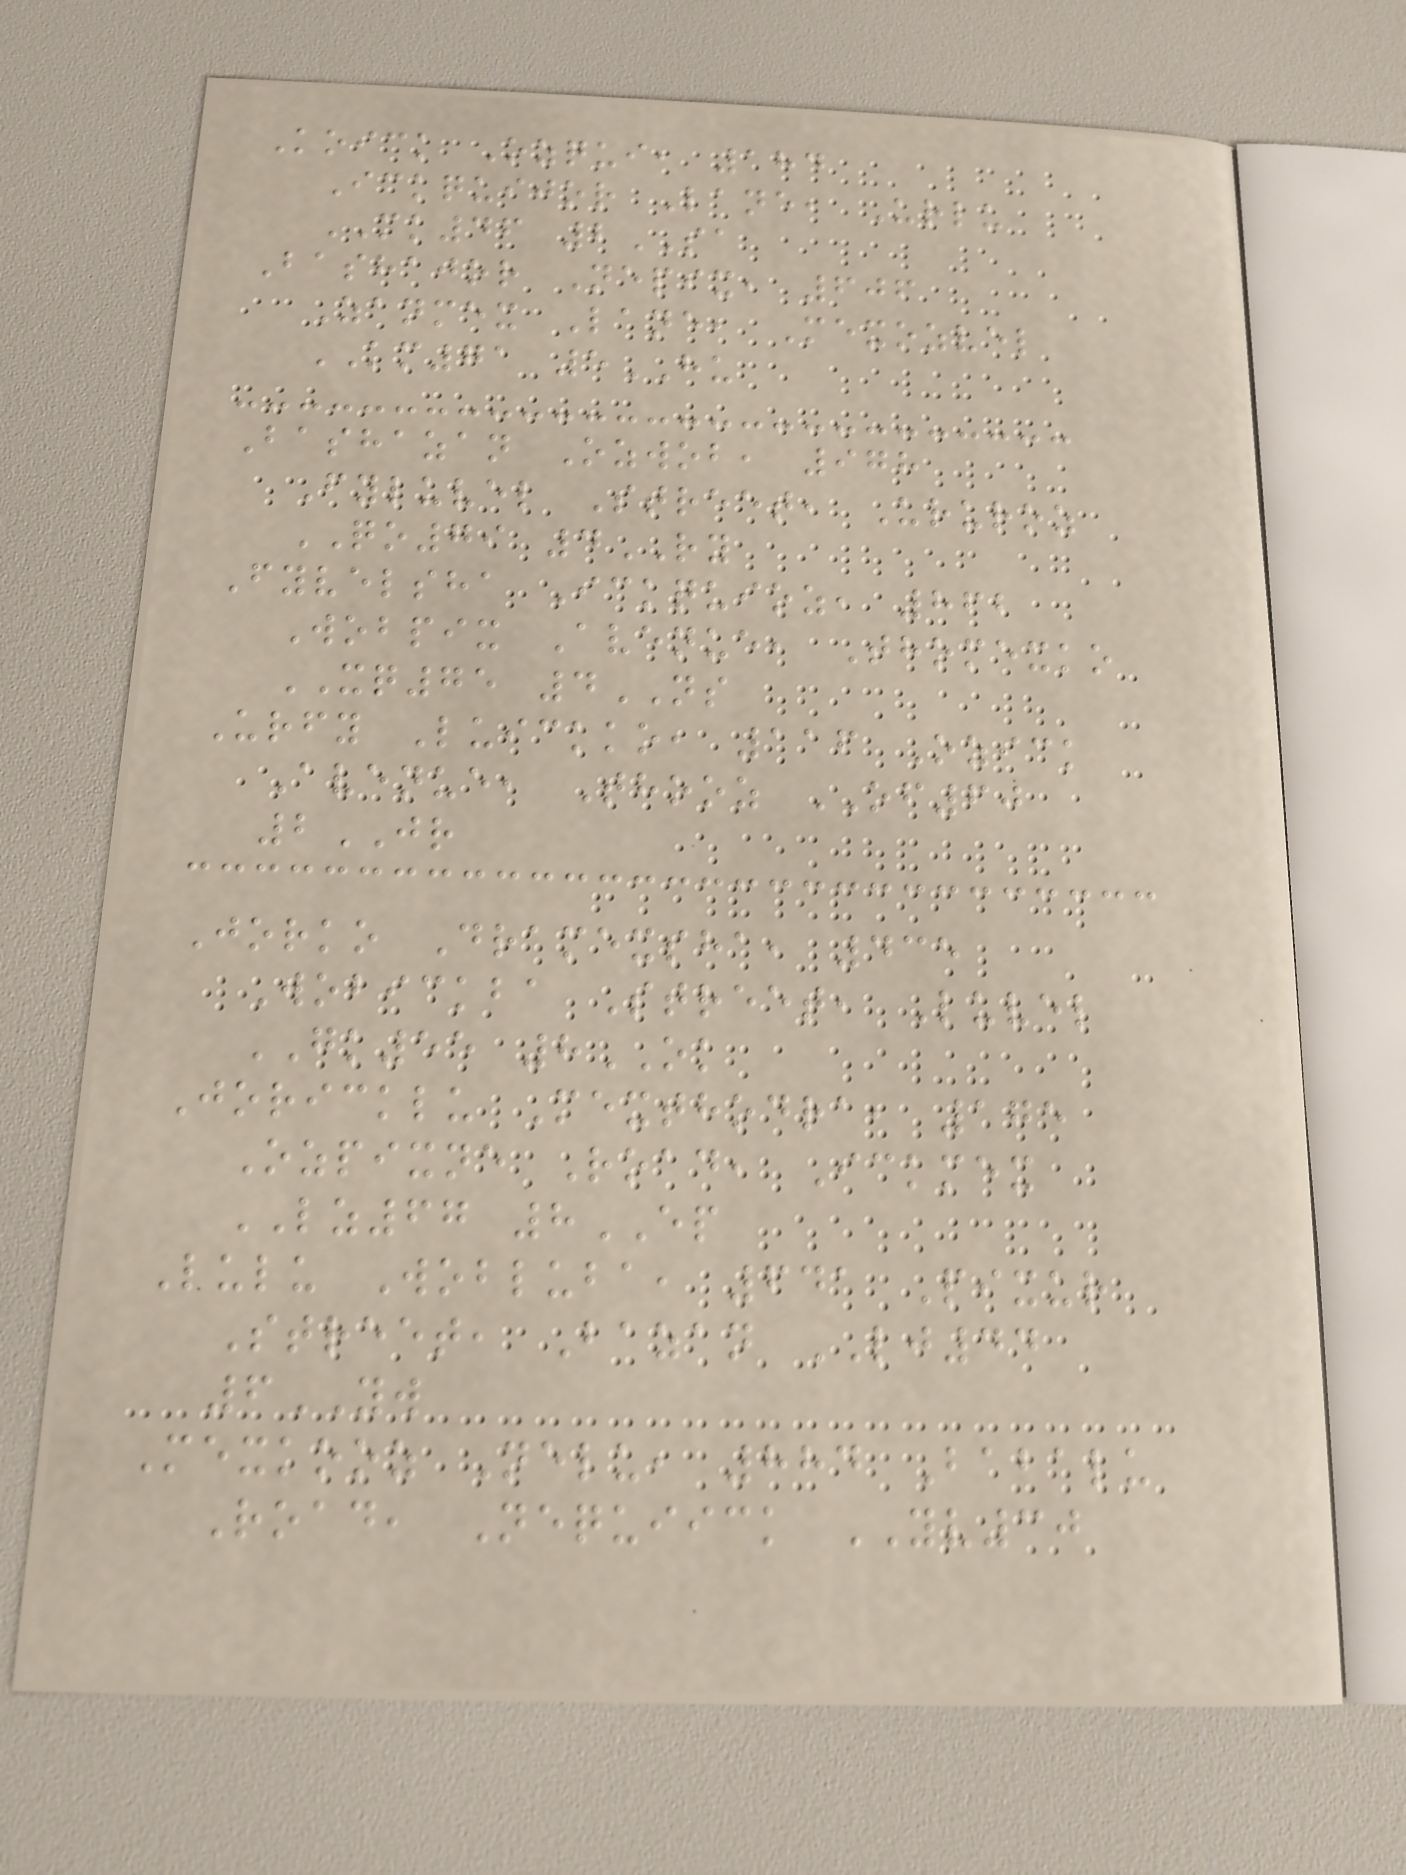Koick Ozqui, 184
Ickquijor Lane, Urlu
MK46 2SA
Bashajor Nepix, 606
Zanmex Lane, Mexozvel
KM71 5HU
Bashazan Ozwob, 978
Fyluvel Street, Ururoz
QO79 4RY
Fyvelsha Ickquioz, 862
Wobpix Avenue, Thomexko
XQ75 4NS
Urfy Luickko, 116 Ozick
Avenue, Thooz OF60
2JR
Jorko Dramexsha, 435
Wobickba Street, Luvel
GK55 8OK
Joricklu Mexthodra, 175
Ozpixne Road, Ickmex
LZ67 8EP
Lulu Wobluba, 641 Pixur
Street, Bazan LJ44
6YW
Mexkooz Nelu, 884 Babalu
Road, Nequiick YV30
